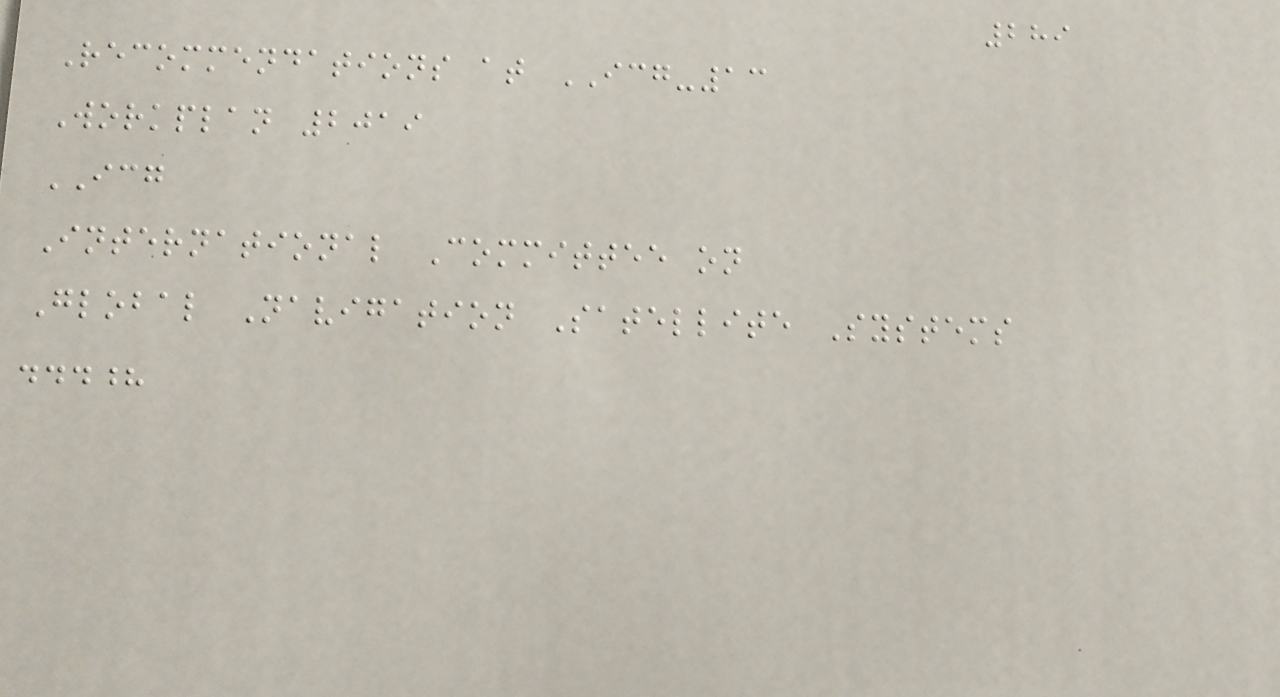289
Recommendations at ICG-13
Workplan 2019
ICG
International Committee on
Global Navigation Satellite Systems
...?
